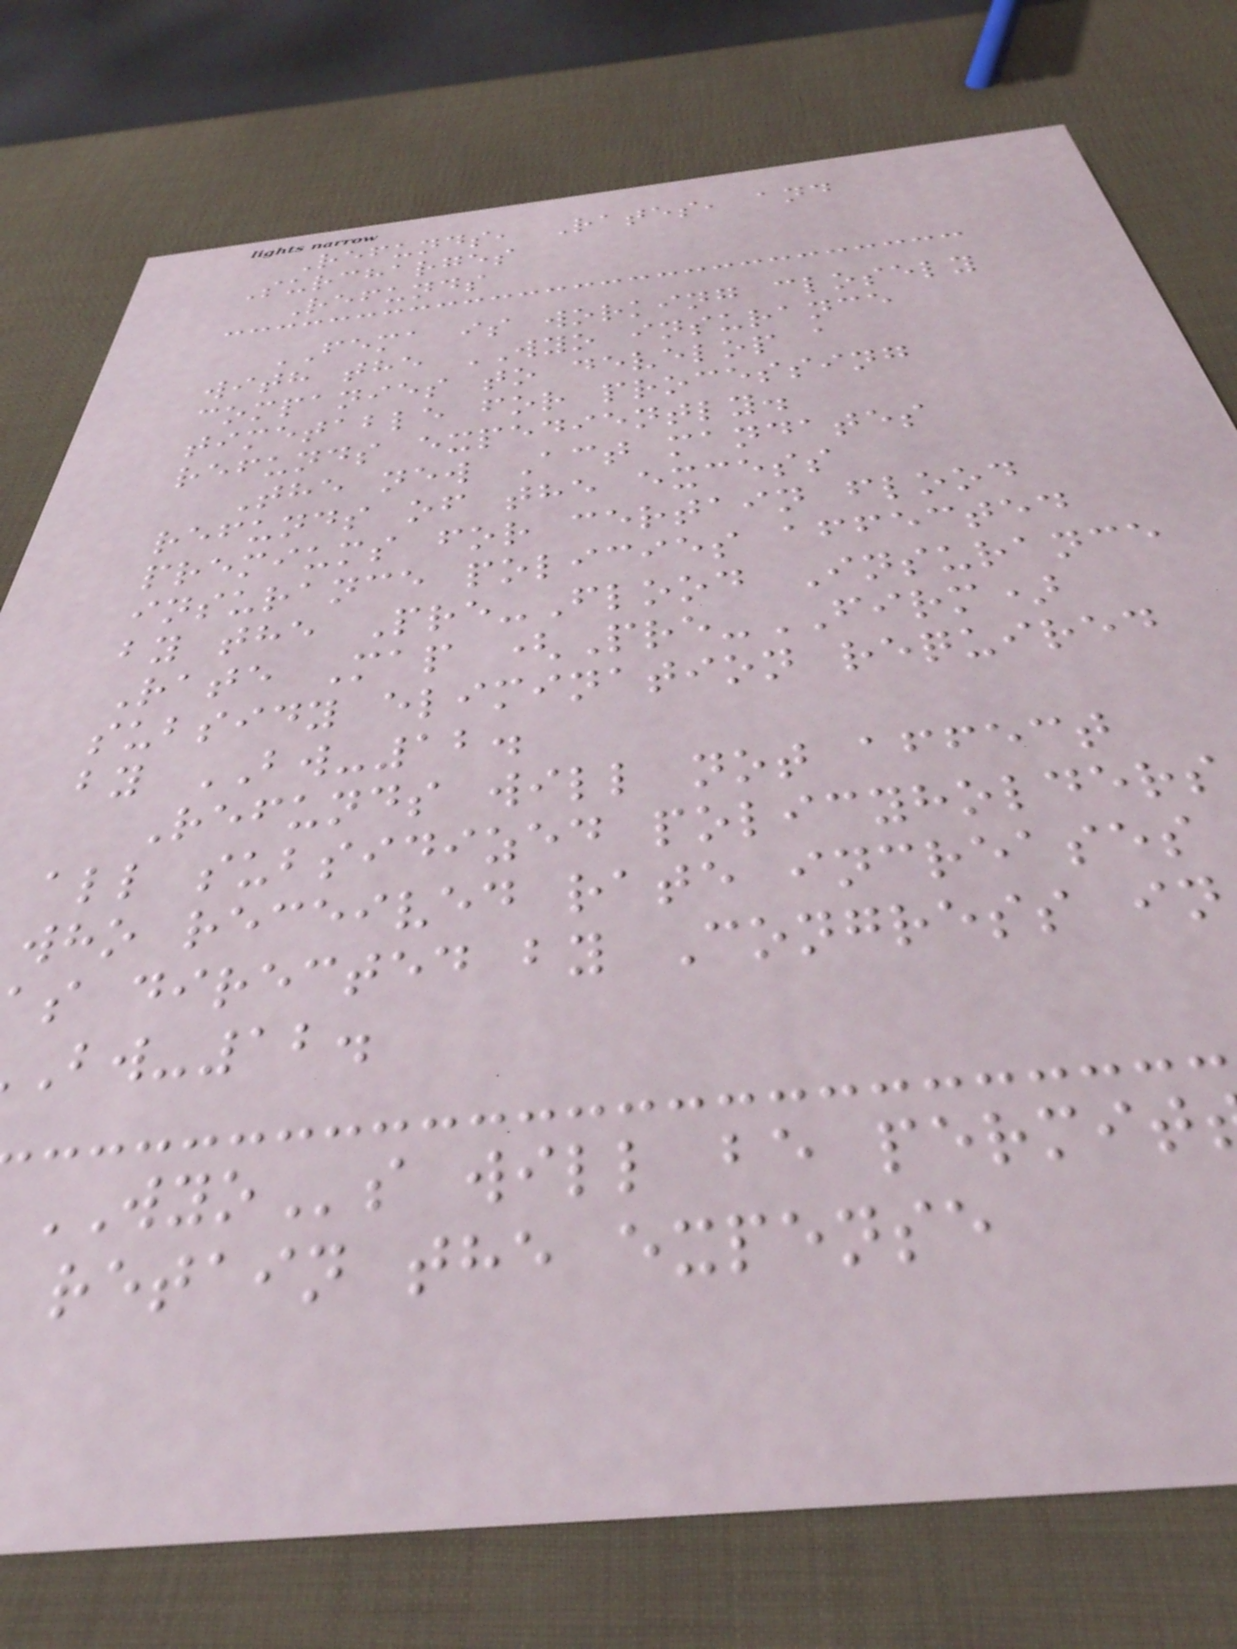Refunds, Rates, and
Surcharges
Refunds
FEMA is working closely
with the WYO insurance
companies to develop a
timetable for processing
refunds expediently.
The new Act mandates
refunds of the excess
premiums for certain flood
insurance policies affected
by the Pre-Flood Insurance
Rate Map (Pre-FIRM)
subsidy elimination required
by BW-12.
Refunds will not affect
all subsidized policyholders
who received rate increases
s directed by Congress in
bw-12.
WYOs will be permit
retain the expense
